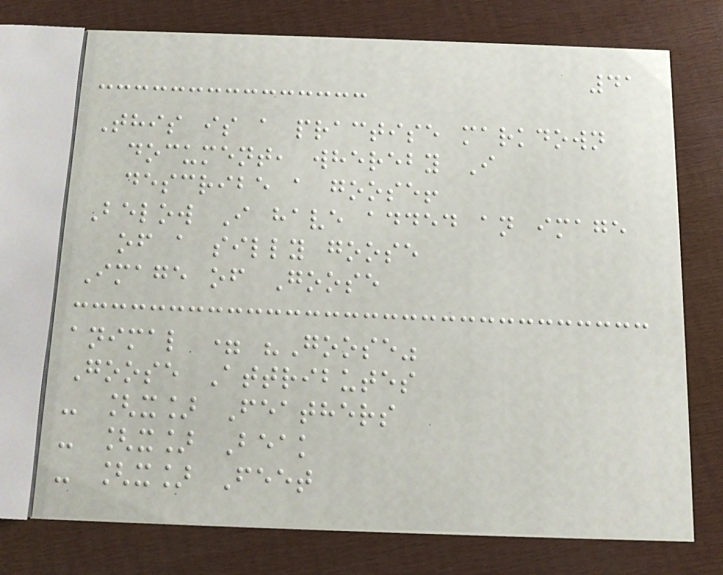41
This is a practise markdown
document, whereby I
describe a goose!
Below I have added an image
of a silly goose
Image of Goose
animal = "Goose"
Goose Attributes
- [x] Feathers
- [x] Beak
- [x] Feet
